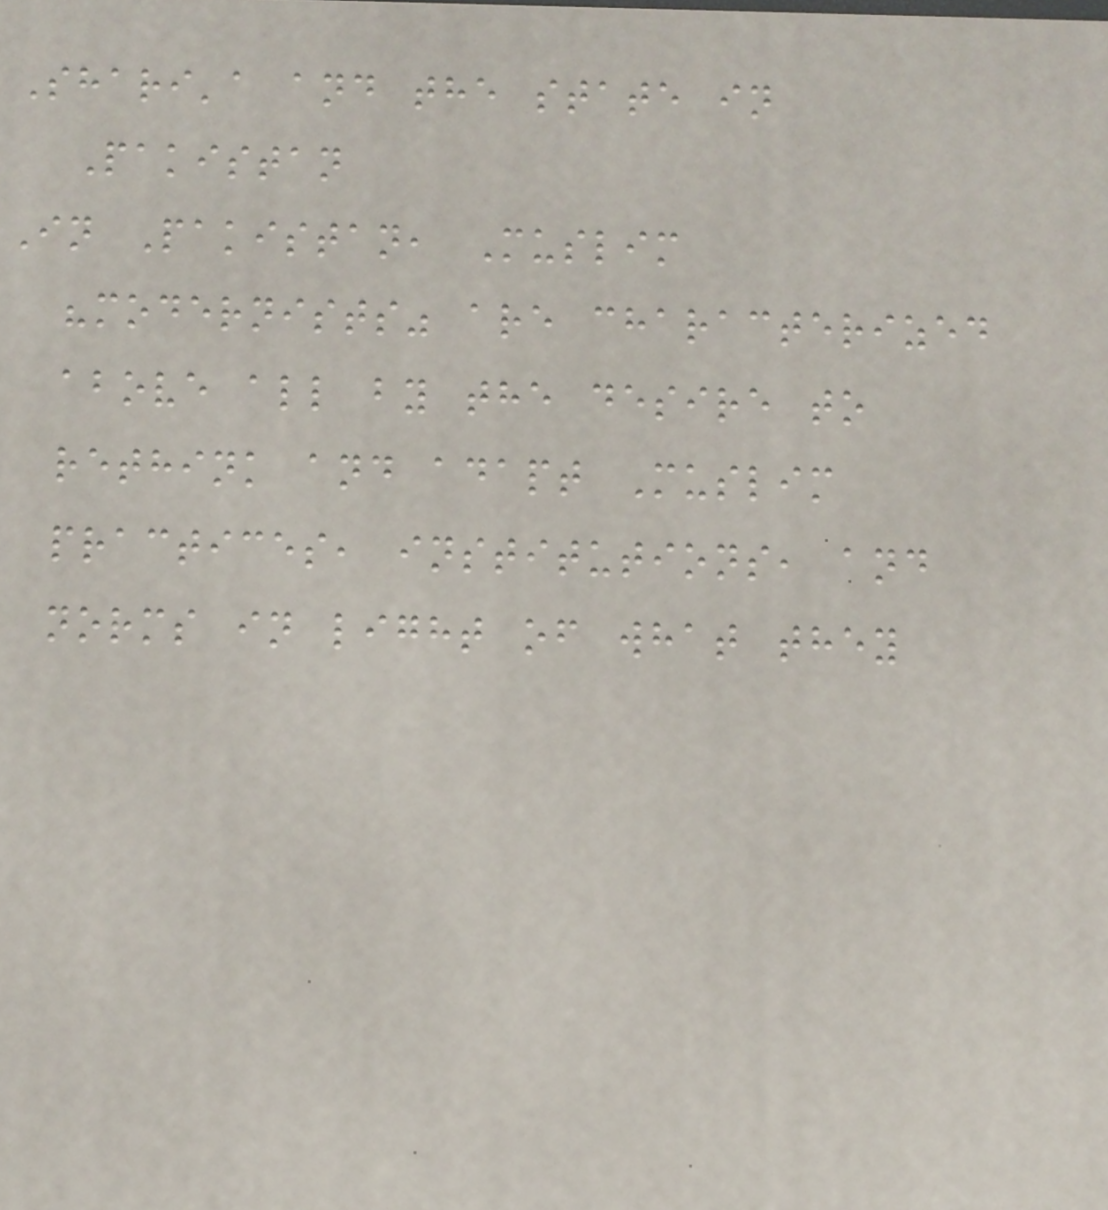Shari'a and the state in
Pakistan
In Pakistan, Muslim
"modernists" are characterized
above all by the desire to
rethink and adapt Muslim
practices, institutions, and
norms in light of what they
